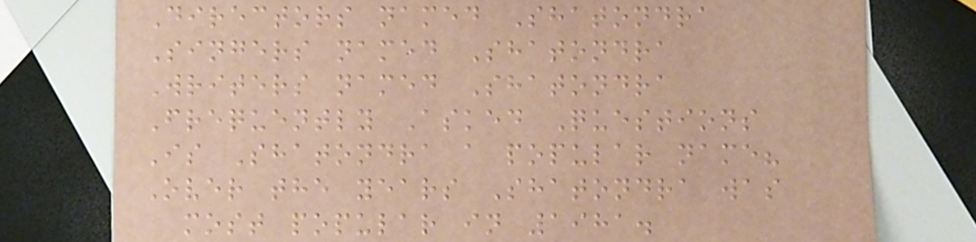Directors named Shatondra
Singers named Shatondra
Writers named Shatondra
Frequently Asked Questions
Is Shatondra a popular name?
Over the years Shatondra was
most popular in 1981.
